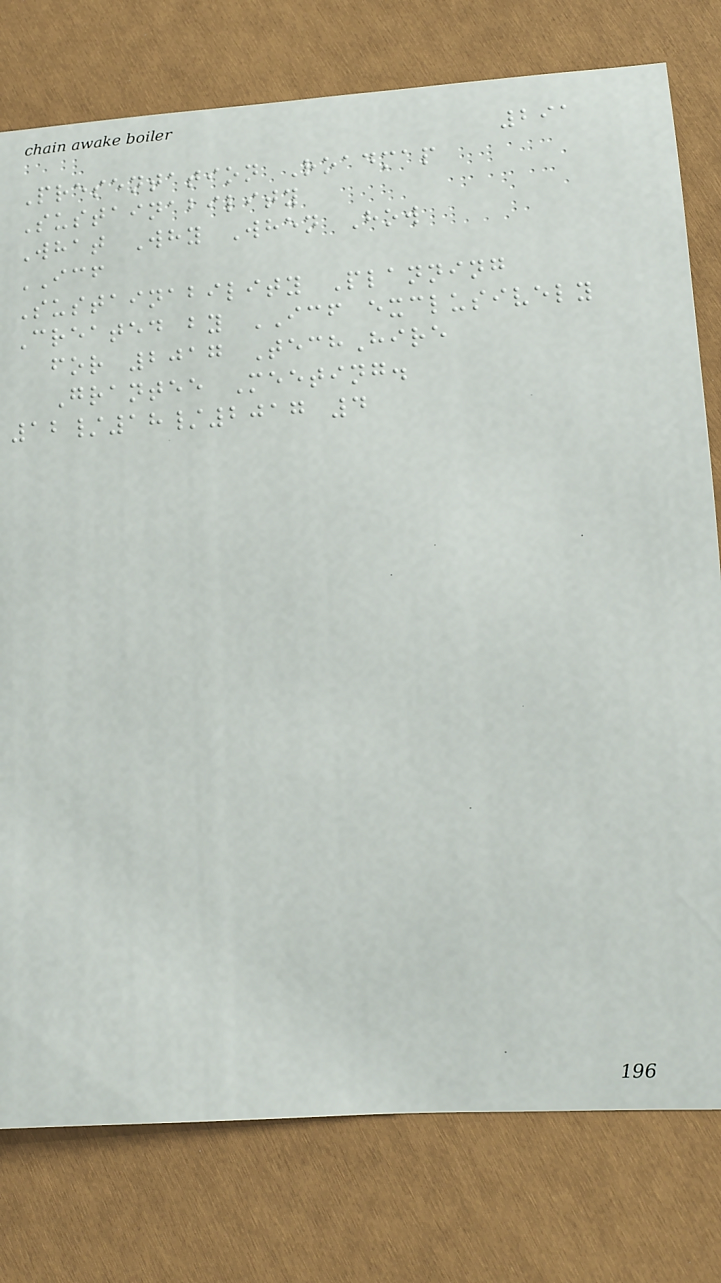291
Presentation Roadmap
Sustainability
What Why When How
ICF
Sustainability Planning
Created by ICF exclusively
for 2017 TechHire
Grantee Meeting.
12/18/2017 4
